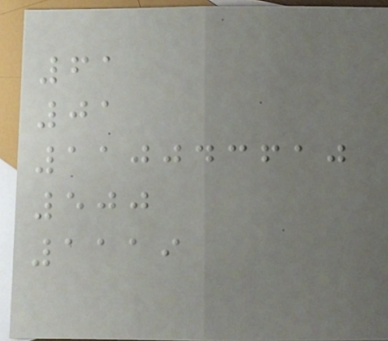61
01
110043610
500
1119
